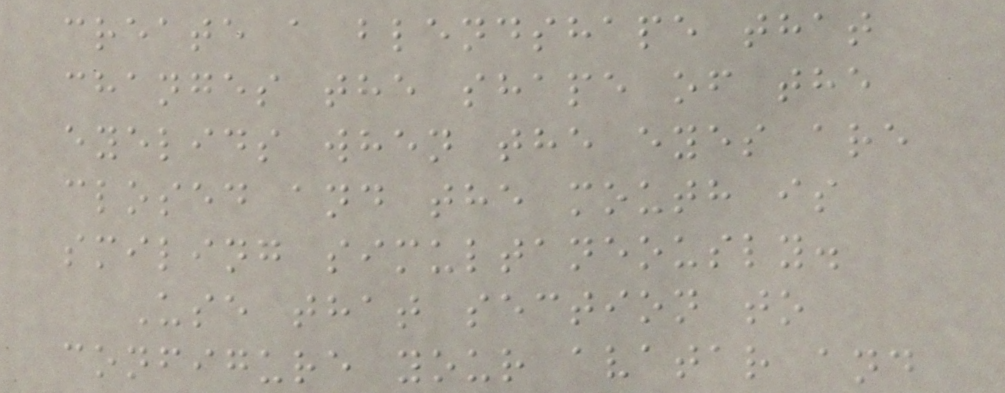create a blendshape that
changes the shape of the
eyelids when the eyes are
closed and the mouth is
smiling simultaneously.
Use that section to
configure your avatar and
